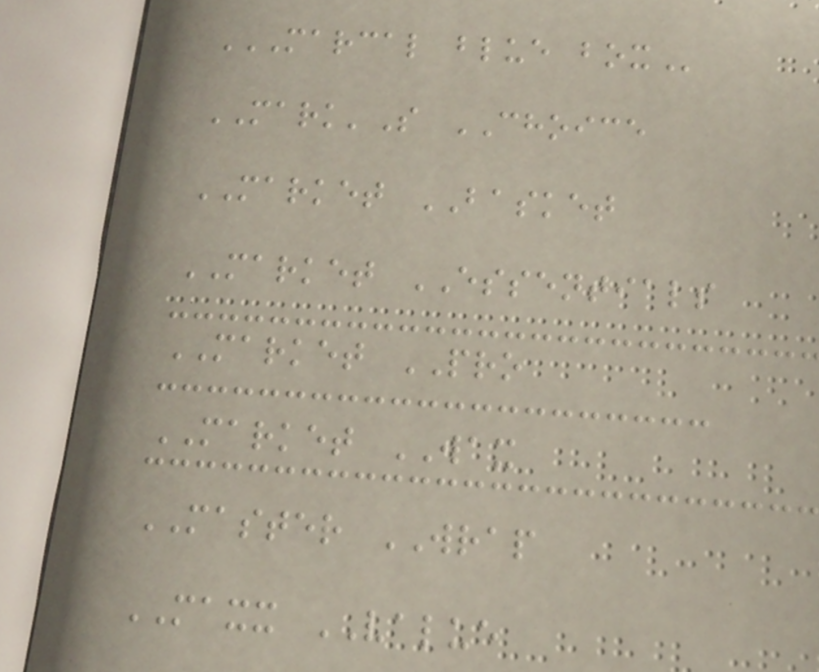MARCAL BLUE BOX
MARK'S CHOICE
MARKET BASKET
MARKET ESSENTIALS
MARKET PRO
MARKET WAX
MASTER WRAP
MAXX VALUE
